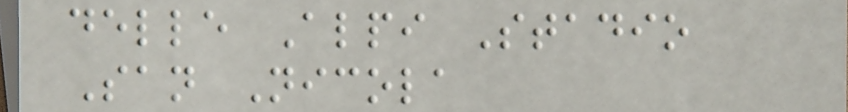delle Alpi Stadio
San Nicola
